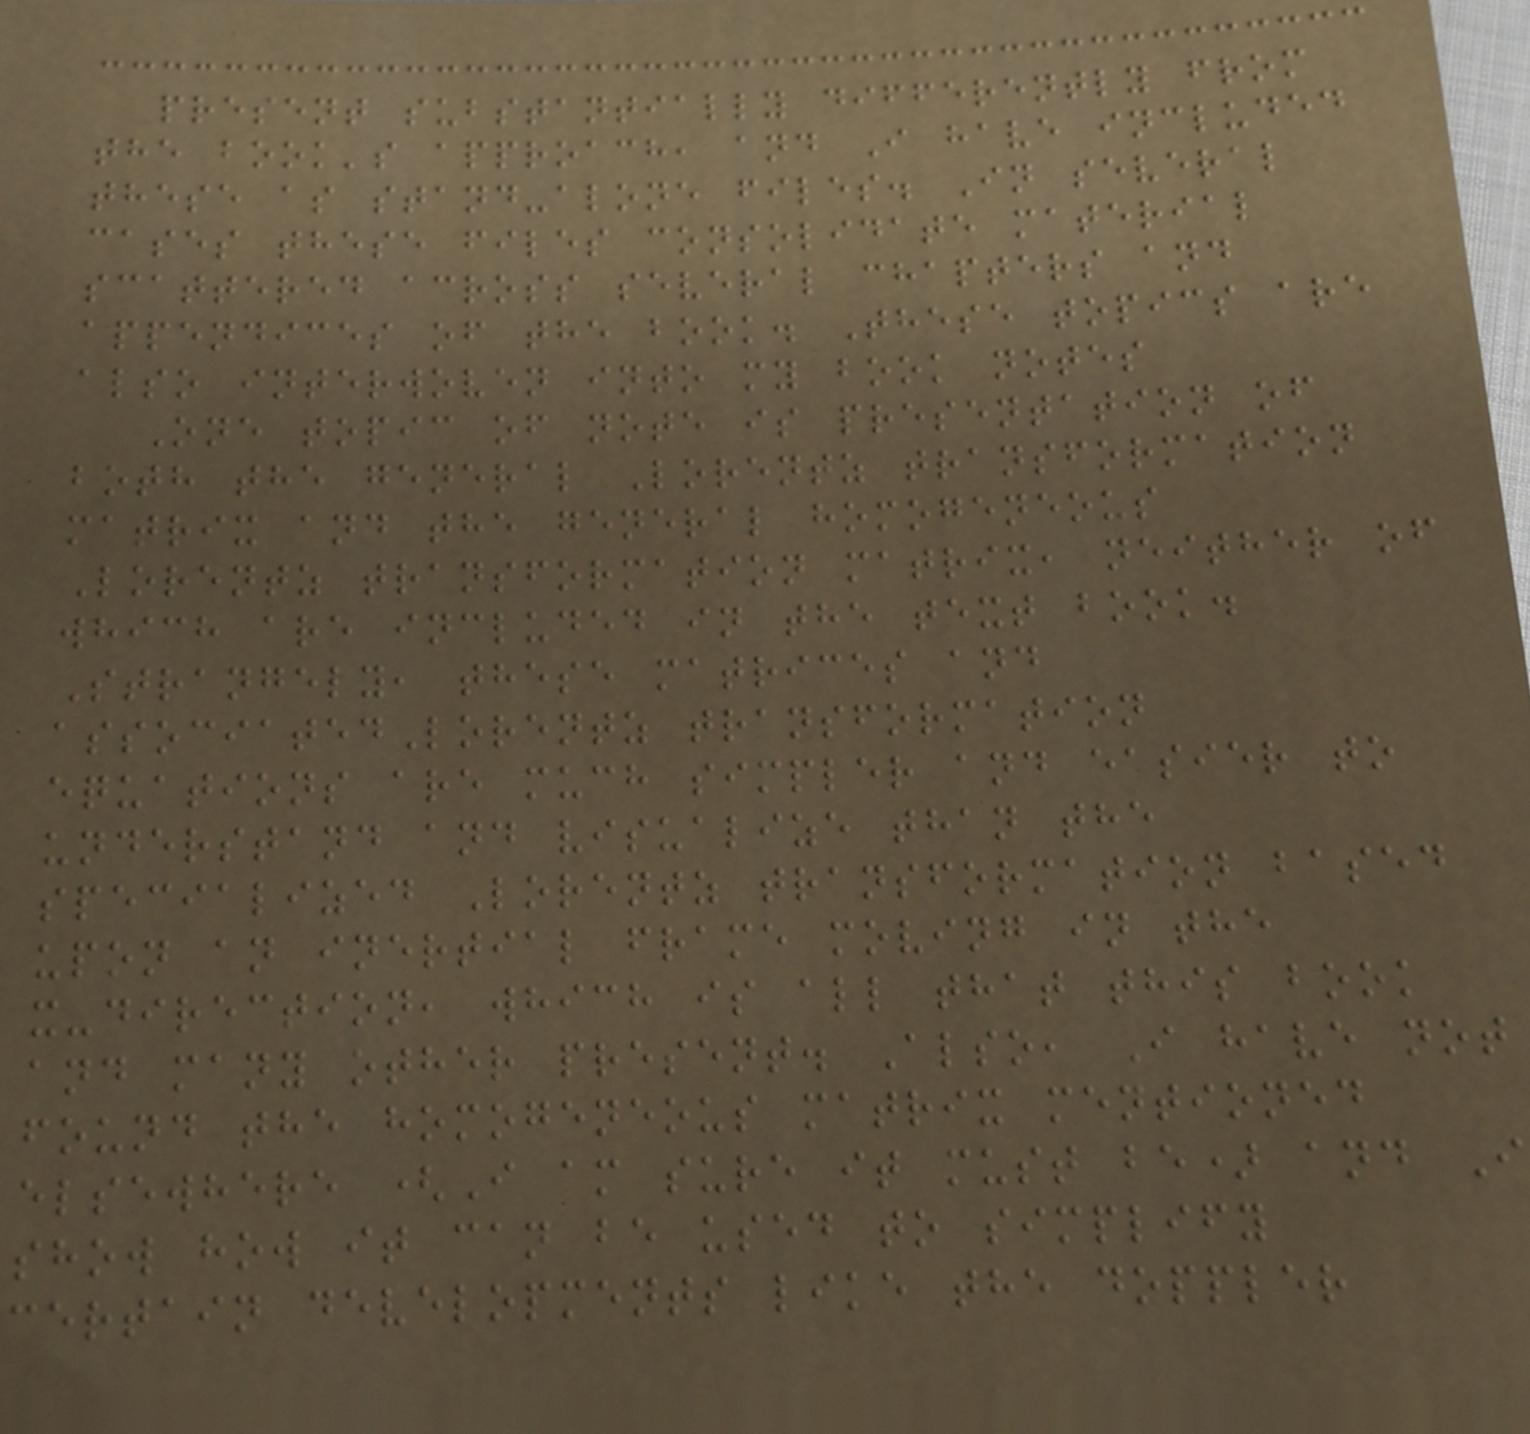present substantially differently from
the book's approach, and I have included
these as stand-alone files. In several
cases these files consolidate material
scattered across several chapters and
appendices of the book. These topics are
also interwoven into my book notes
One topic of note is presentation of
both the general Lorentz transformation
matrix and the general homogeneous
Lorentz transformation matrix, neither of
which are included in the text book.
Strangely, these matrices and
associatedLorentz transformation
equations are much simpler and easier to
understand and visualize than the
specialized Lorentz transformation based
upon an inertial frame moving in the
x-direction, which is all that this book
and many other present. Also, I have not
found the homogeneous matrix mentioned
elsewhere (I am sure it must be) and I
show how it can be used to simplify
certain developments like the doppler
